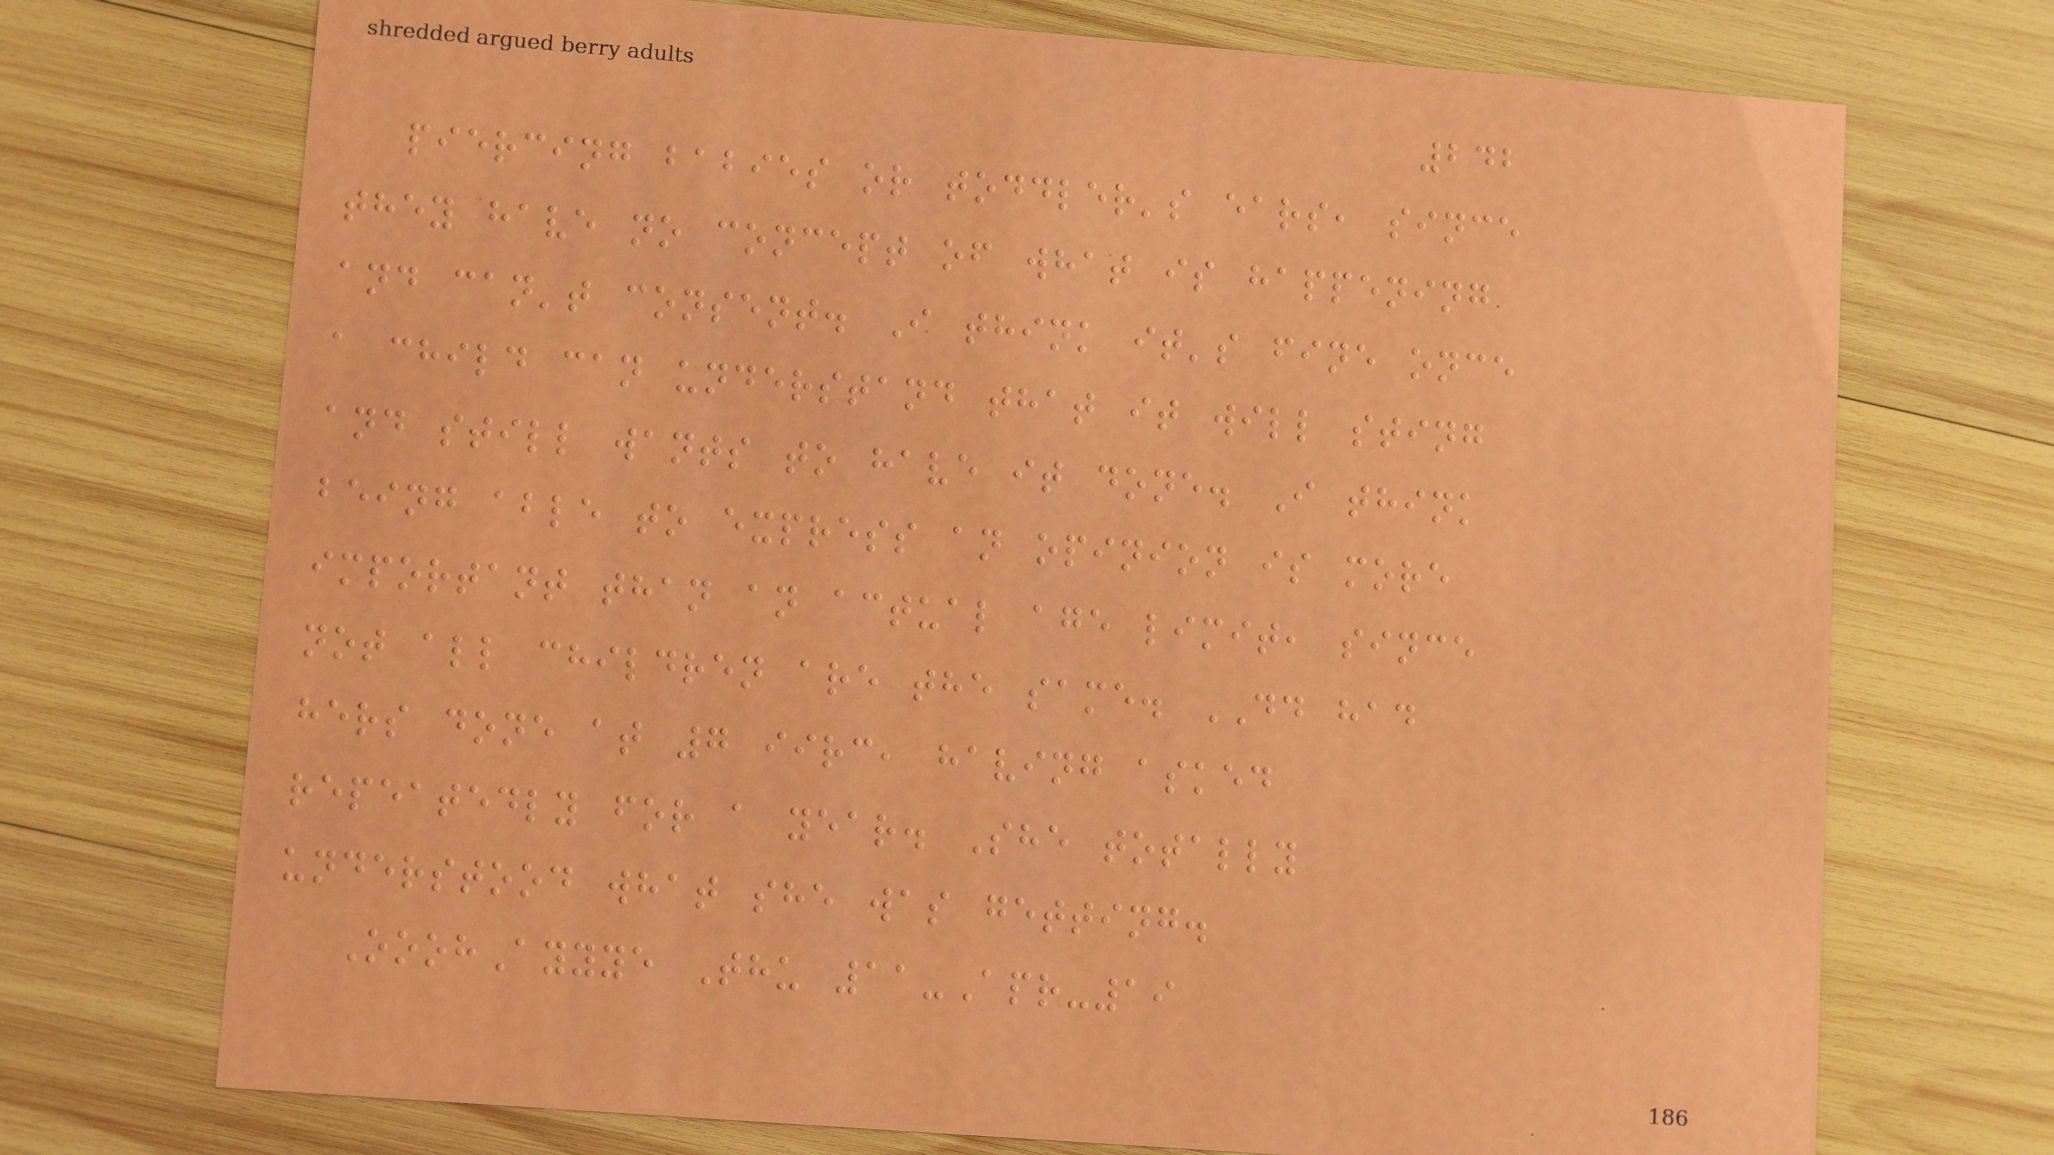242
piercing babies or toddler's ears, since
they have no concept of what is happening
and can't consent. I think it's fine once
a child can understand that it will sting
and still wants to have it done. I think
being able to express an opinion is more
important than an actual age limit, since
not all children are the same. DD had
hers done at 7 iirc, having asked
repeatedly for a year. She totally
understood what she was getting.
OoohAyyye Thu 11-Apr-19
